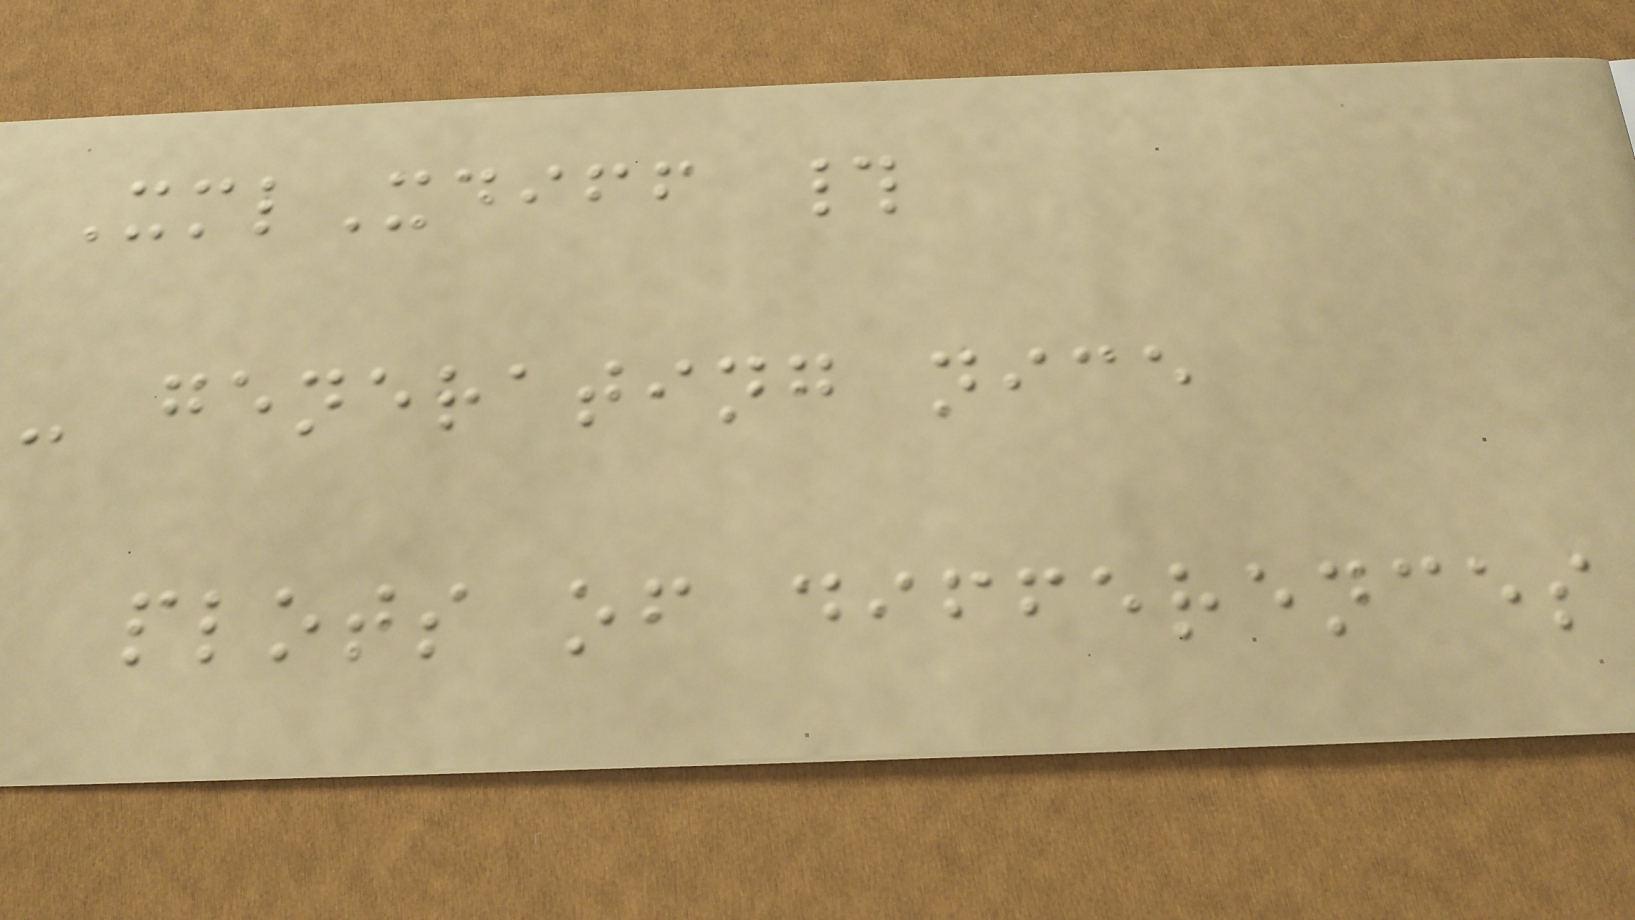XmlXdiff #
- generating nice
plots of differences
